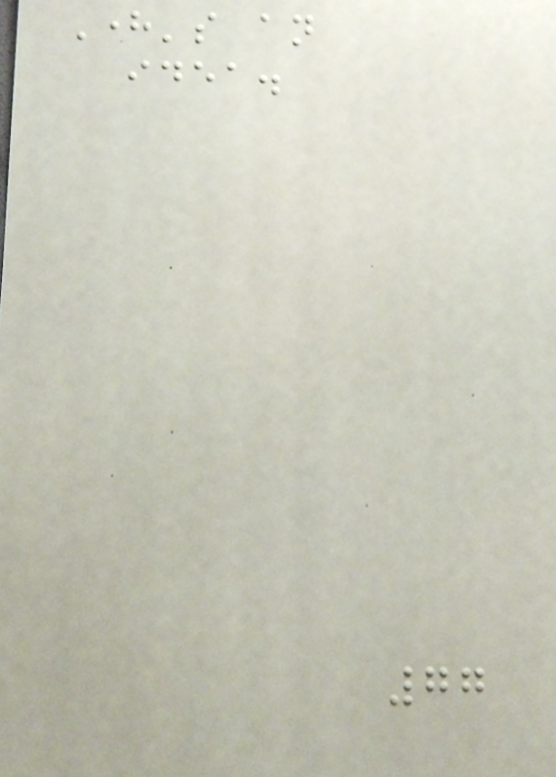Here's an
idea.
77
